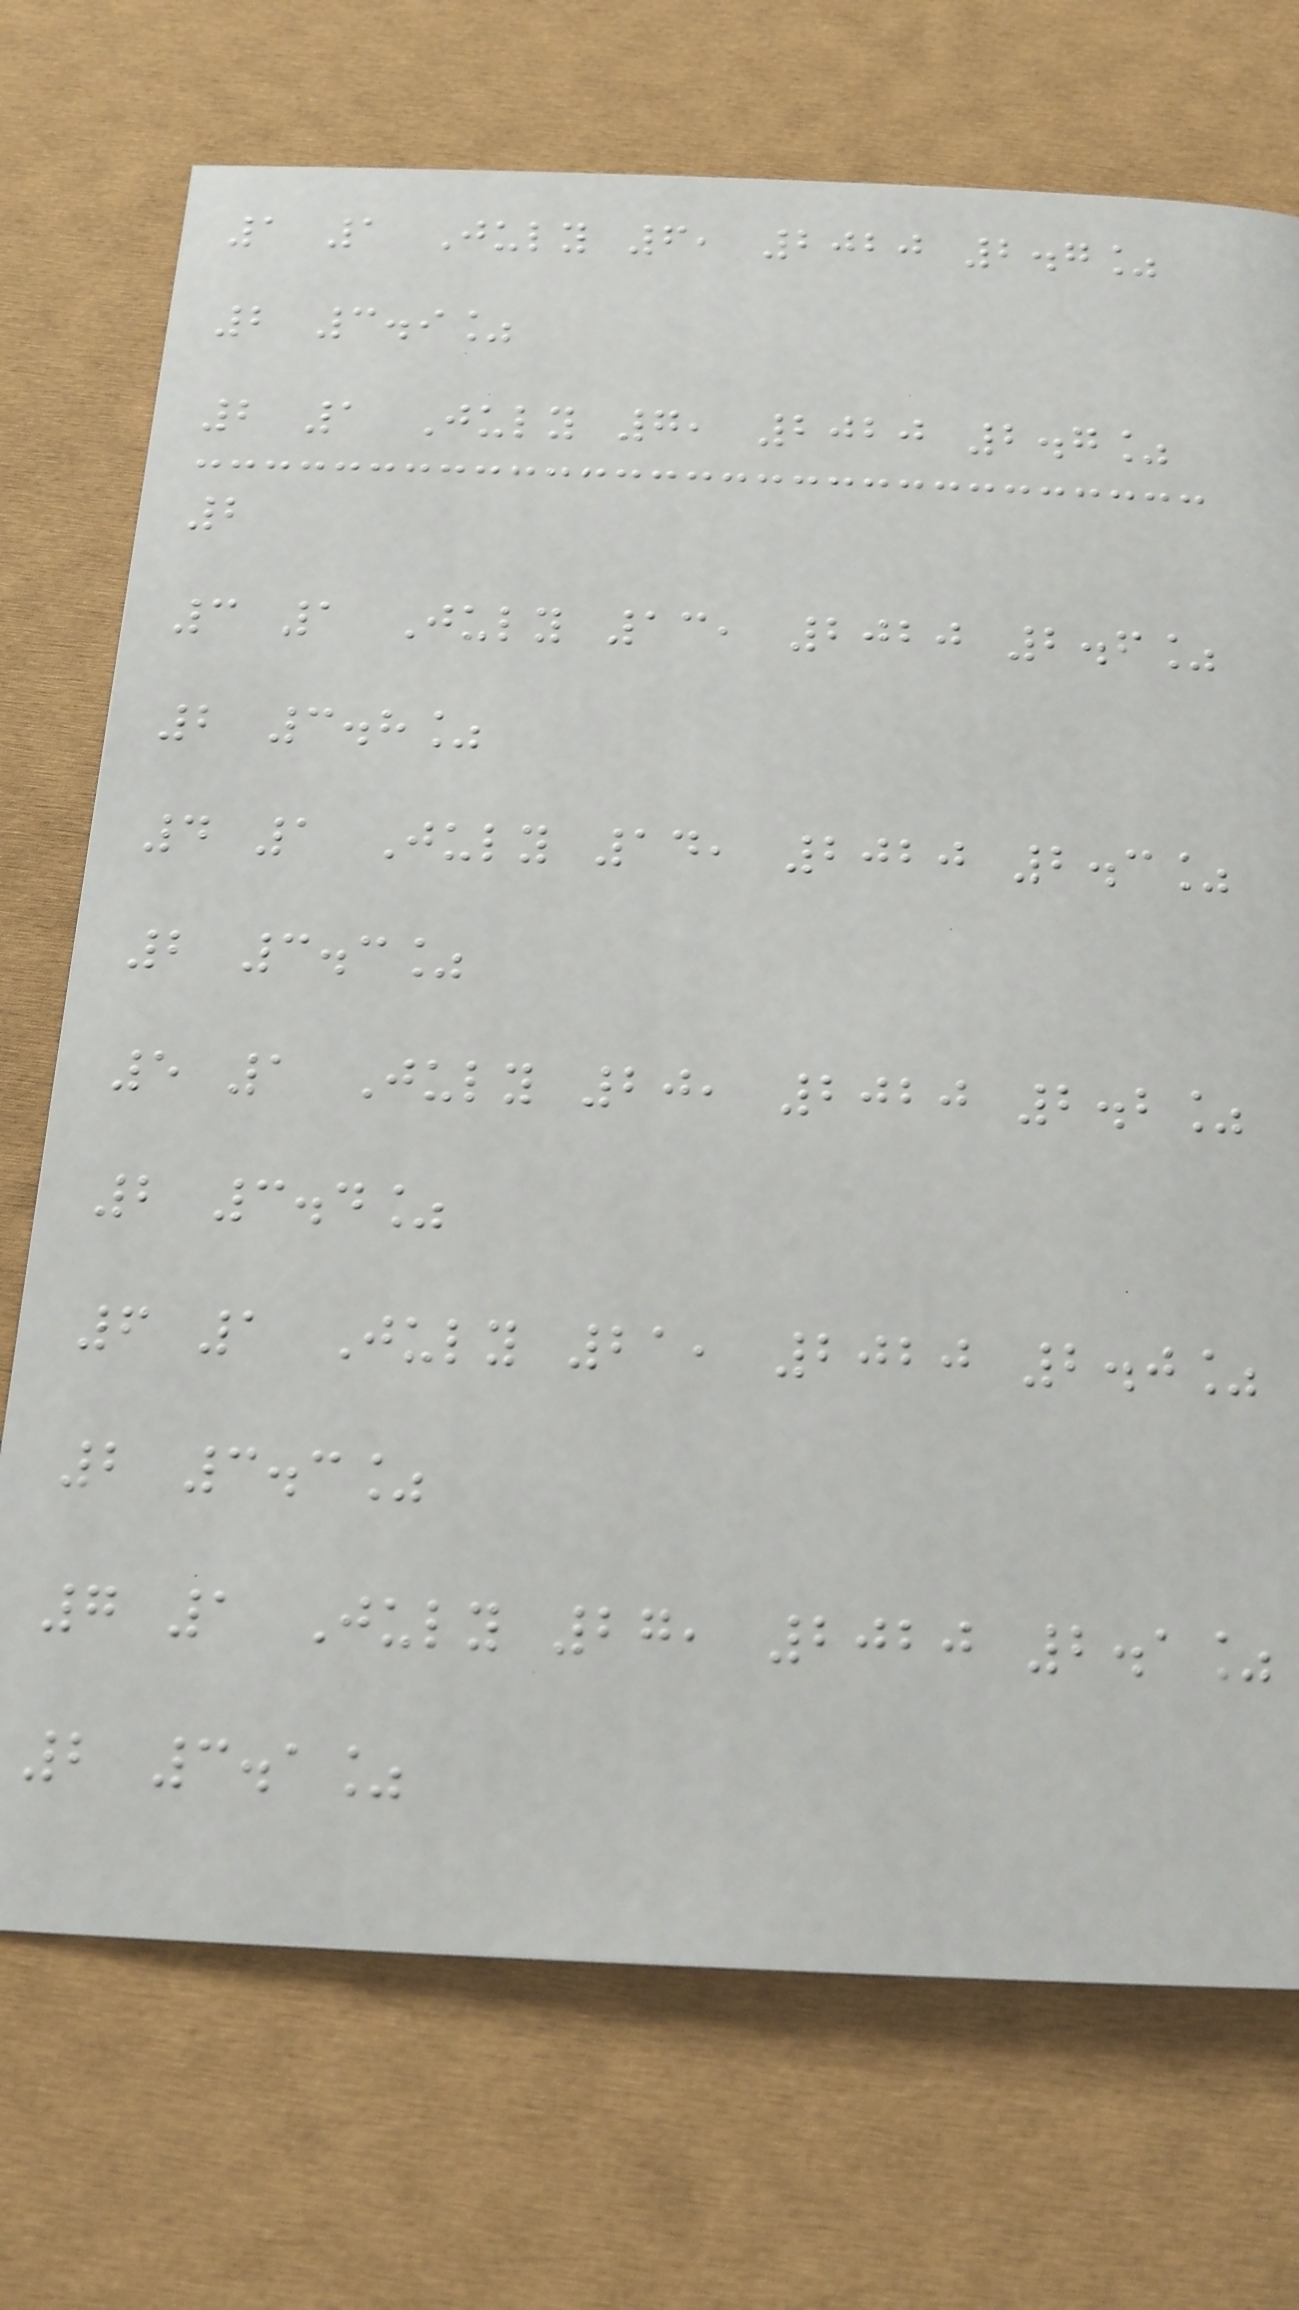1 1 July 6, 2020 2.7%
2 3.9%
2 1 July 7, 2020 2.7%
2
3 1 July 13, 2020 2.6%
2 3.8%
4 1 July 14, 2020 2.3%
2 3.3%
5 1 July 20, 2020 2.2%
2 3.4%
6 1 July 21, 2020 2.0%
2 3.3%
7 1 July 27, 2020 2.1%
2 3.1%
